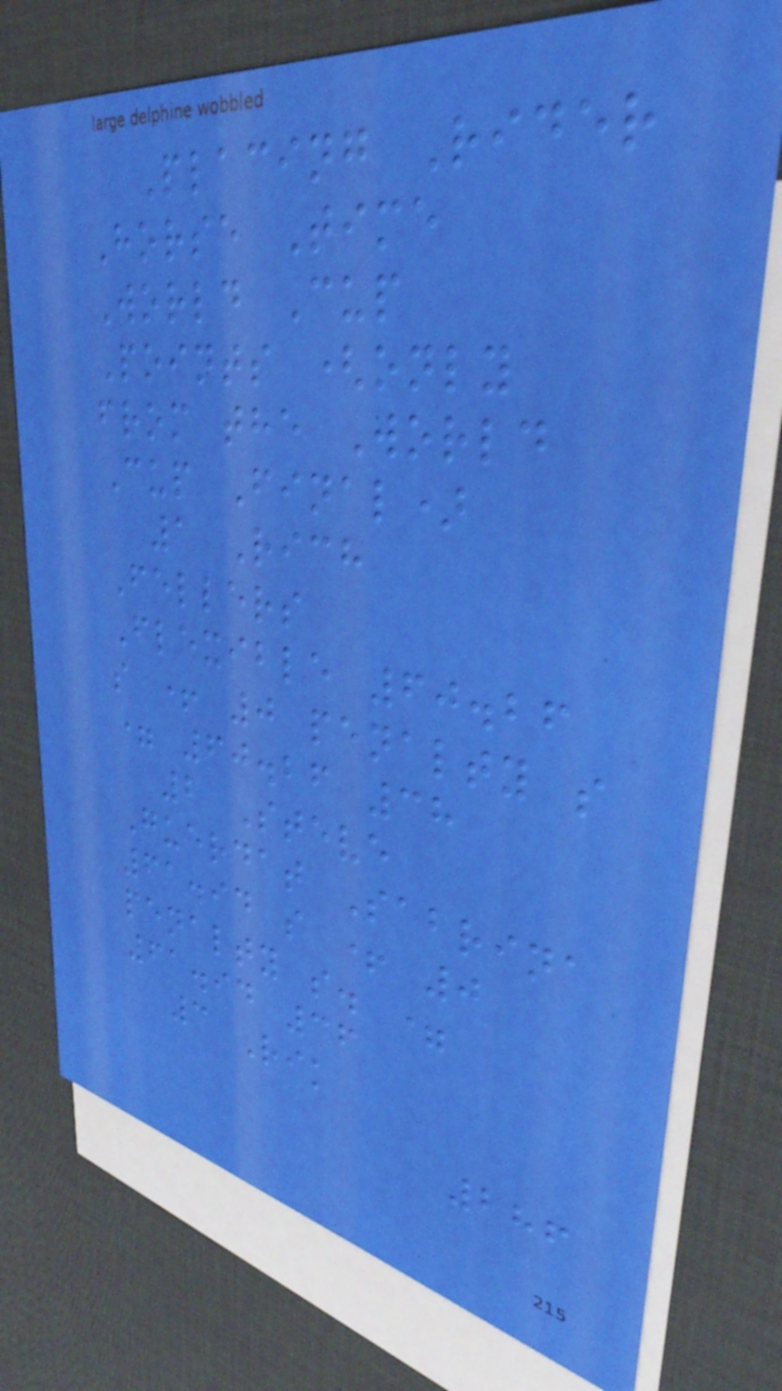Placing Rider
Horse Time
World Cup
Points (only
from the World
Cup Final)
1 Rich
Fellers
Flexible 60.26
s + 0 penalty s
= 60.26 38
2 Steve
Guerdat Sabrina
61.94 s + 0
penalty s. =
61.94 36
3 Rik
286
